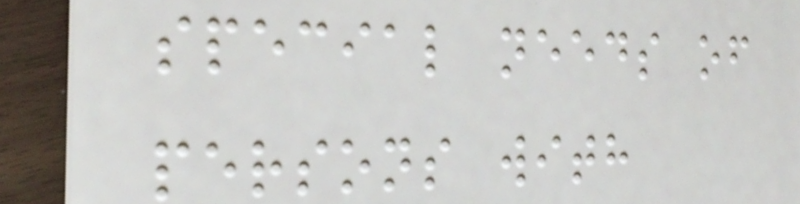special needs of
persons with
